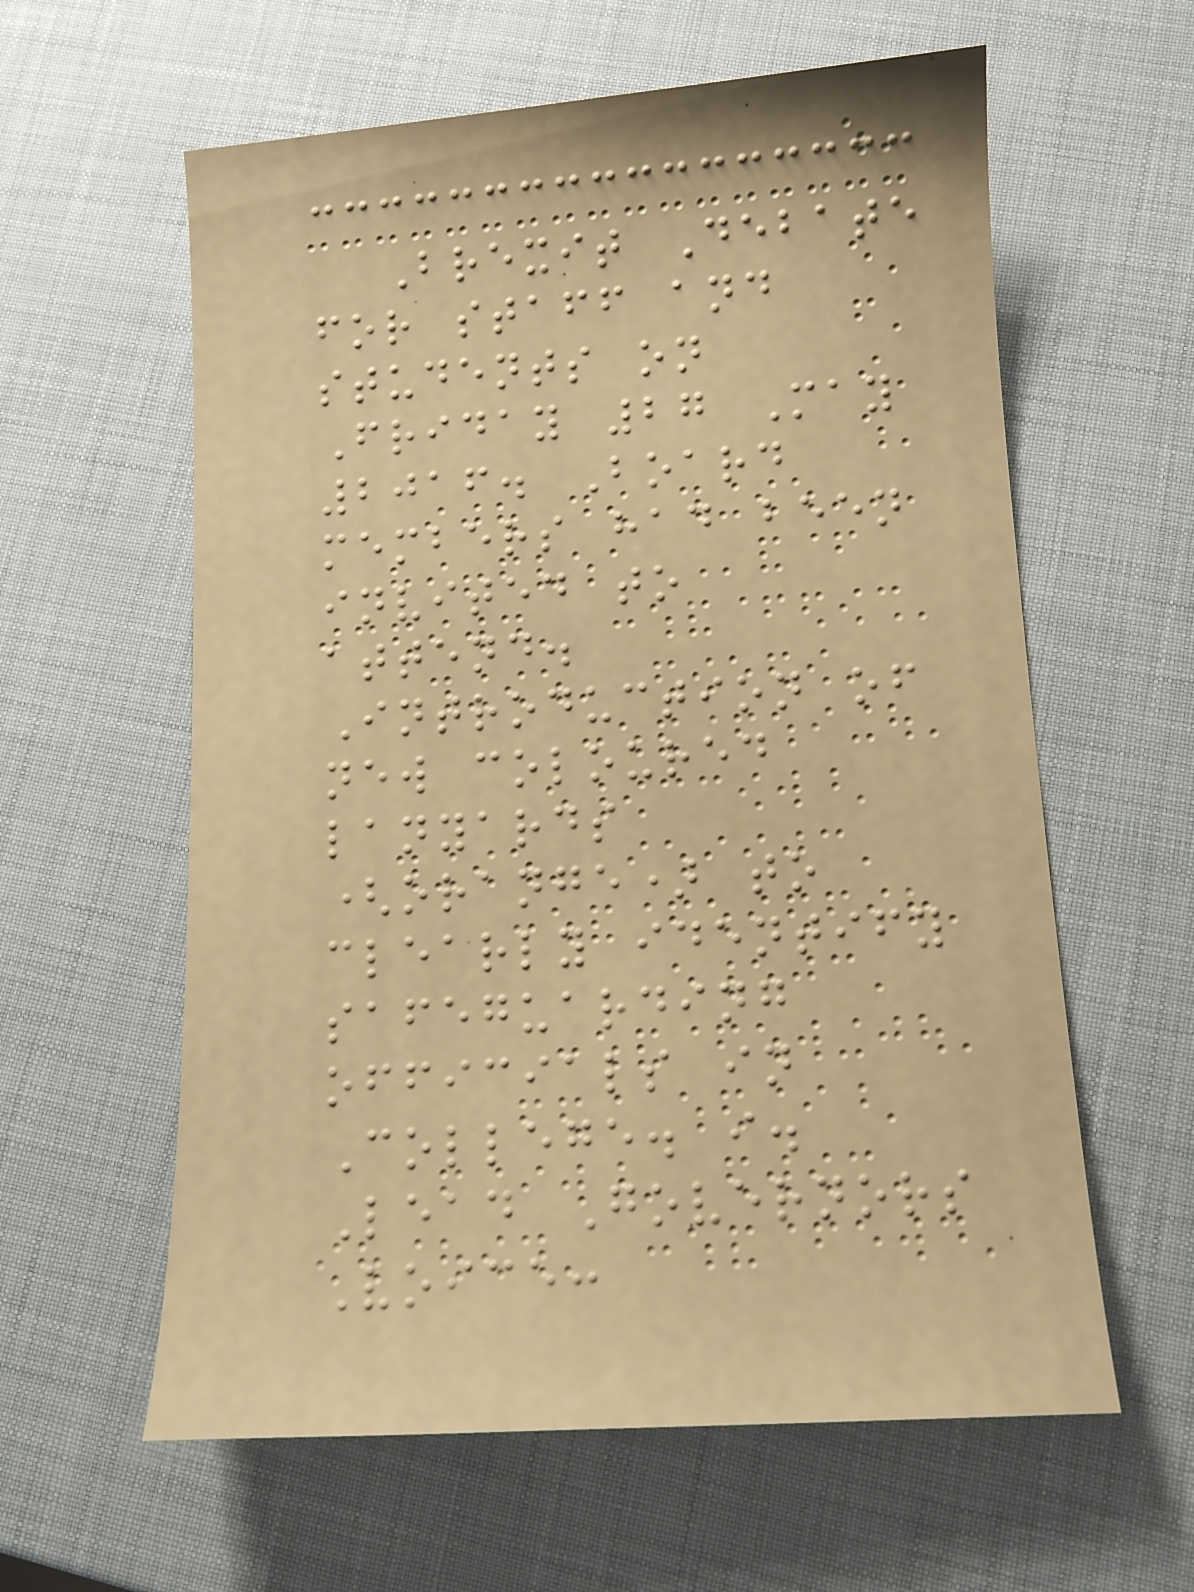Brexit Debate
for staff and
students on
Friday 27 May
2016. Board
members had been
invited to
attend.
Introduction of
new coloured
lanyards
(orange) to
clearly identify
safeguarding
officials in
College. i.
Lead Governors
Voice:
